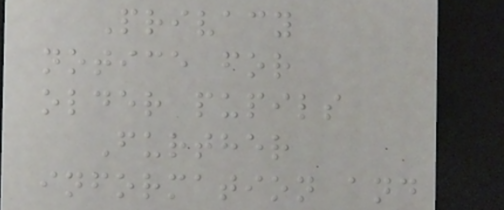Privacy
notice for
older pupils
Further
information and
